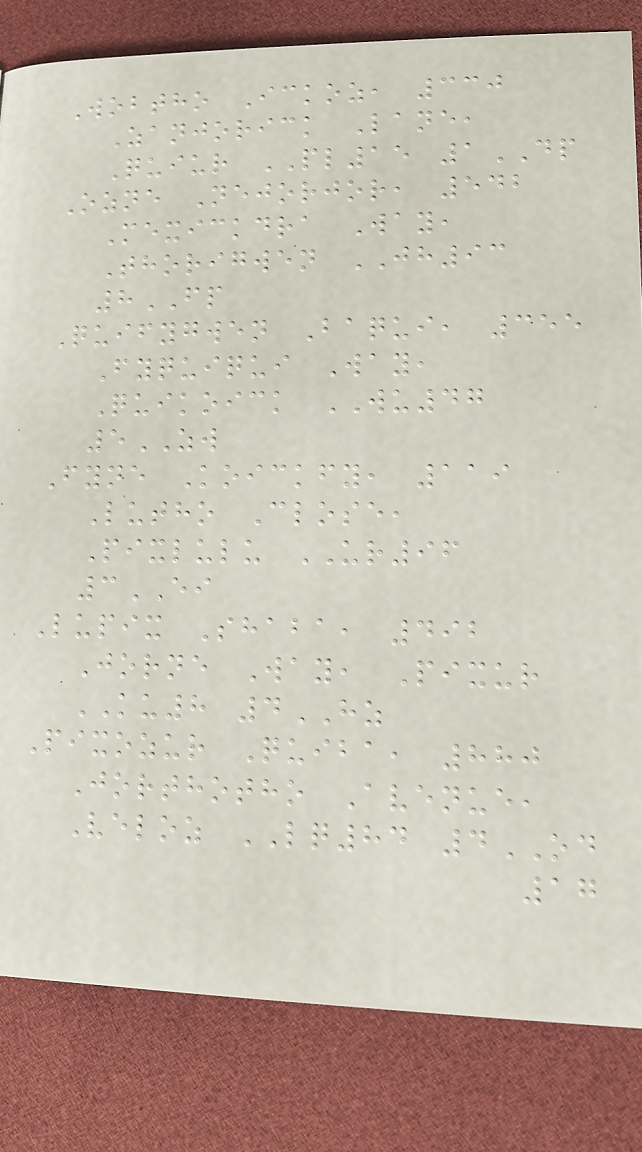Wobtho Ickoz, 330
Zanjorick Lane,
Quiur PL15 1DP
Ozne Nejorjor, 542
Mexickdra Way,
Thorigwen JH93
8FP
Quifygwen Baqui, 355
Fyquiqui Way,
Quikoick WU47
5ZW
Fyne Koickfy, 119
Lutho Close,
Pixlulu UR96
3EI
Lupix Shaba, 492
Jorne Way, Pixur
KU8 4HZ
Pixozur Quiba, 880
Jorthotho Avenue,
Veloz LQ84 4OD
17
